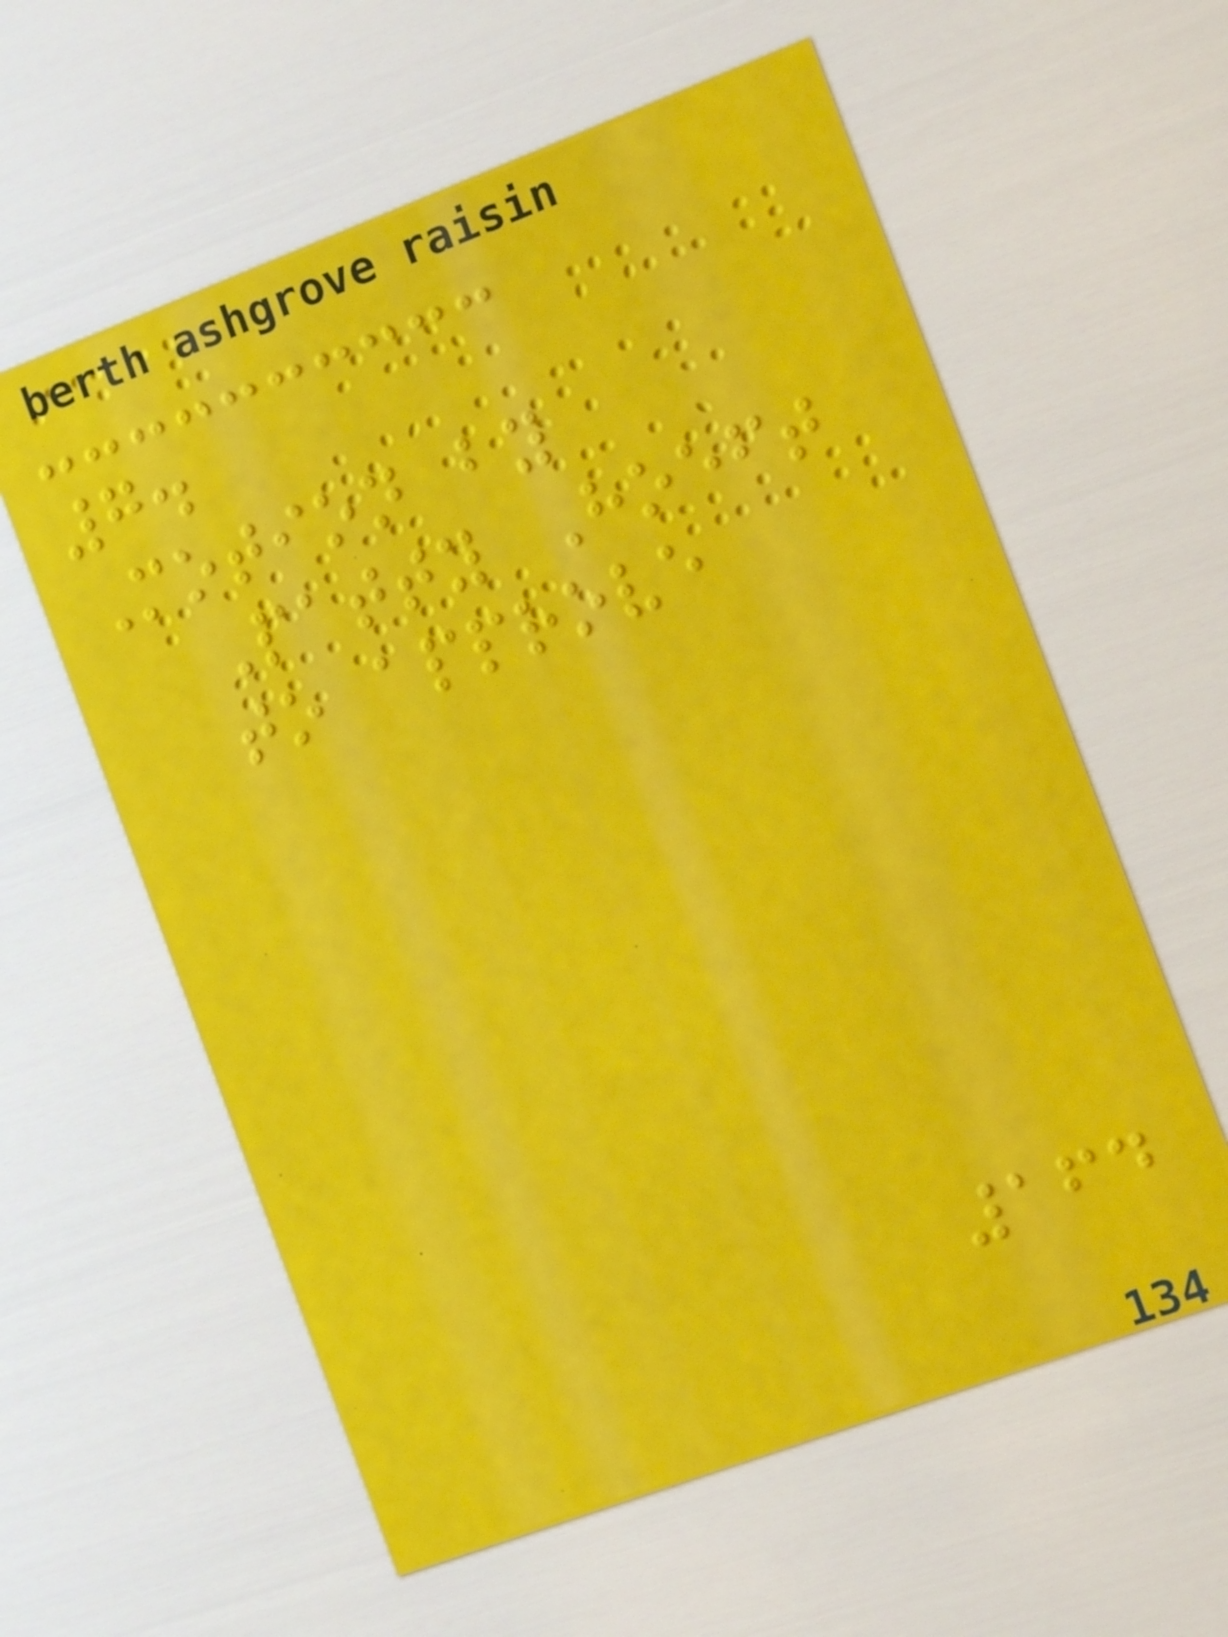7.
Motion by
Patty Hoeft
to approve
164
